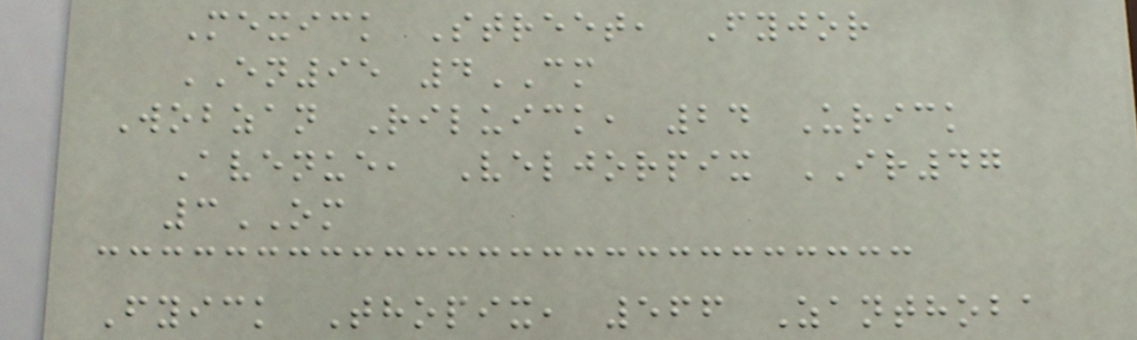Mexick Street, Fyjor
EN95 4CM
Wobzan Riluick, 24 Urick
Avenue, Veljorpix IR47
3OM
Fyick Thopix, 566 Zanthoba
